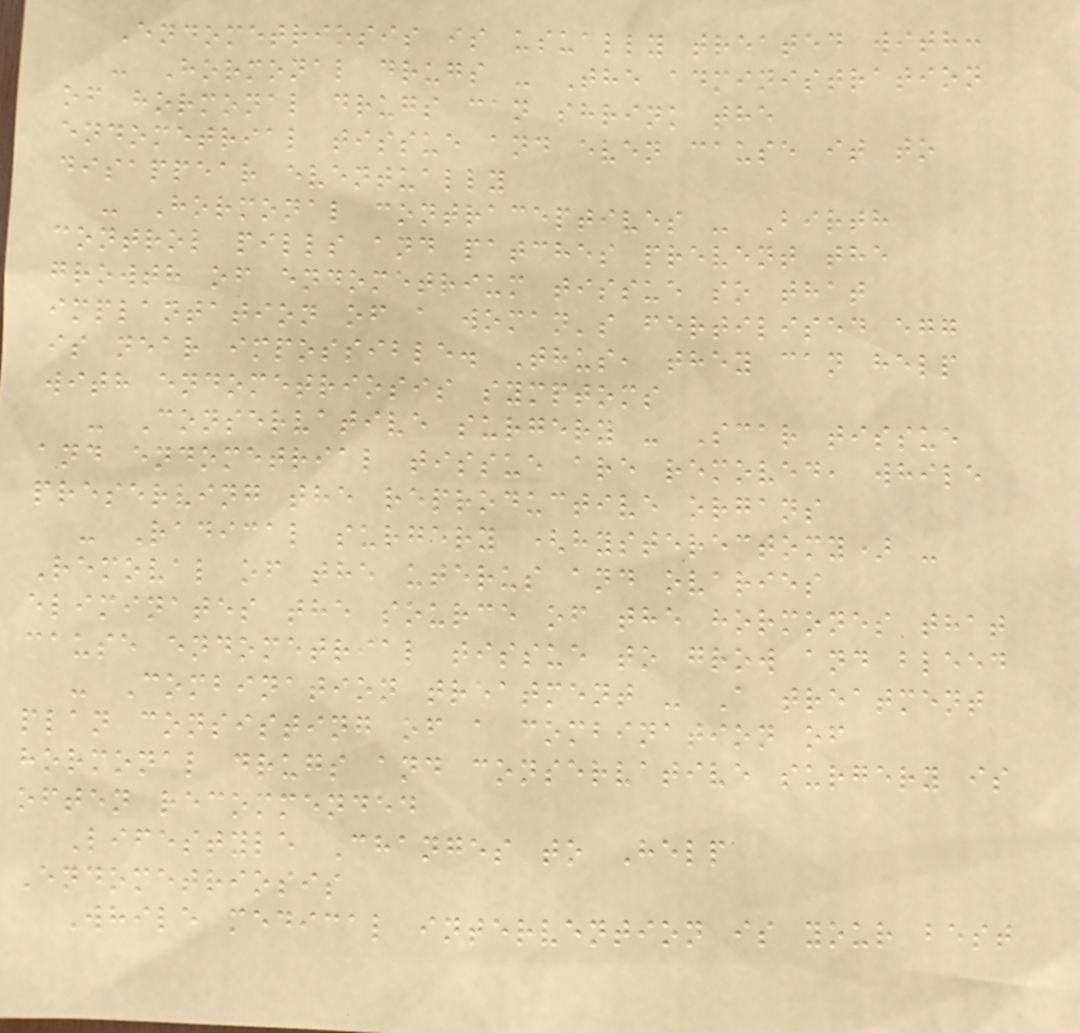Endometriosis is usually treated with:
- Hormonal drugs - The administration
of hormonal drugs can shrink the
endometrial tissue and even cause it to
disappear eventually
- Hormonal contraceptives - Birth
control pills and patches prevent the
growth of endometrium tissue so that
implantation of a woman's fertilised egg
is near impossible. Thus, they can help
with endometriosis symptoms
- Conservative surgery - Scar tissue
and endometrial tissue are removed, while
preserving the reproductive organs
- Radical surgery (hysterectomy) -
Removal of the uterus and ovaries
eliminates the source of the hormones that
cause endometrial tissue to grow and bleed
- Combination treatment - A treatment
plan consisting of a combination of
hormonal drugs and conservative surgery is
often recommended
Lifestyle Changes to Help
Endometriosis
While medical intervention is your best
